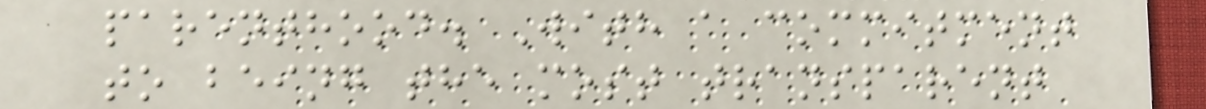parenthood. With a commitment
to being the most transparent
